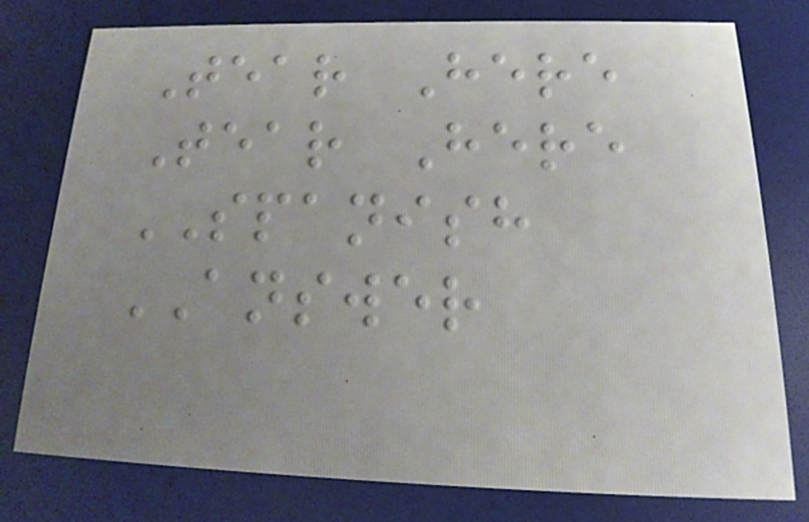Tear Here
Tear Here
SPANISH
ANSWER
